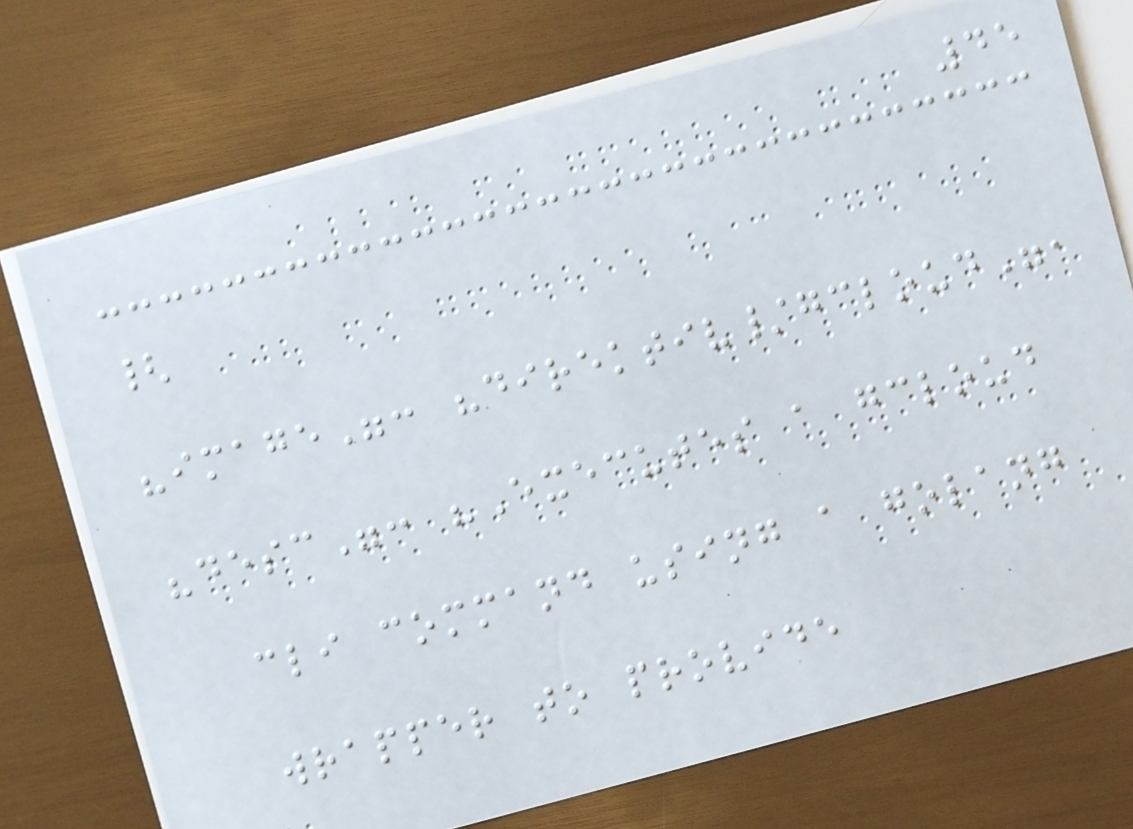45
{
"image": "direktiv/gcloud",
"desc": "Executes a gcloud
cli command using a golang
wrapper to provide
